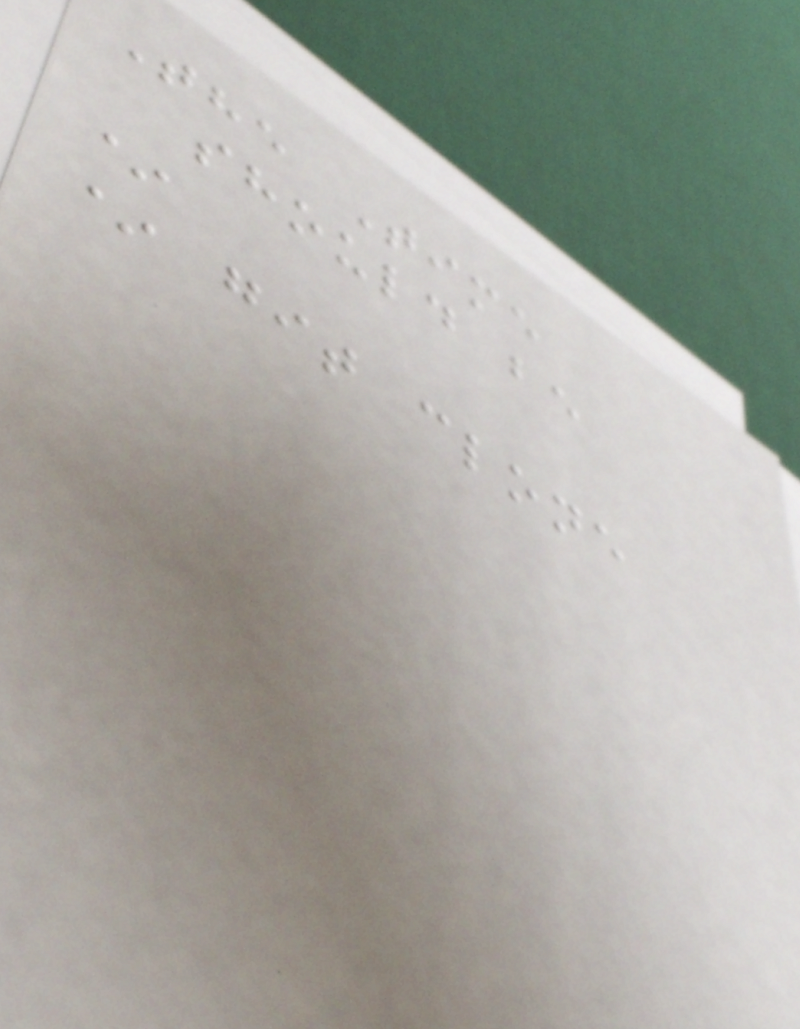The Time
should be
*
* git clone
